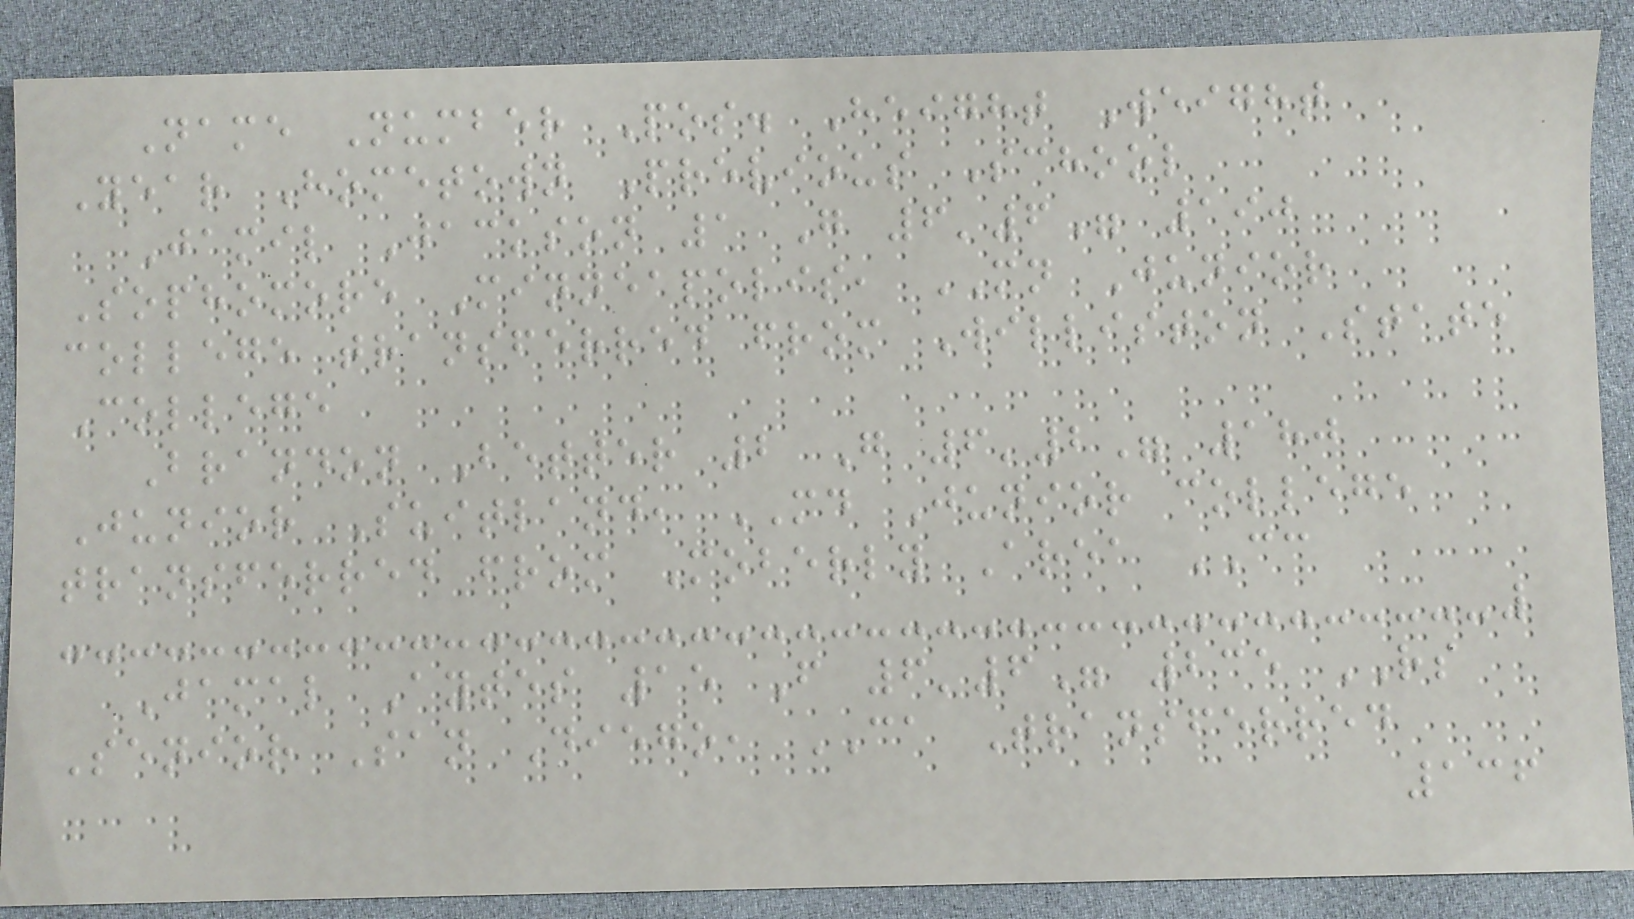Name Number Pos. Height Weight
Year Hometown Previous School
Jamil Jackson 1 G 6'6" 190
Sophomore Minneapolis, MN Junior
college transferred from Williston State
College
Brandon Better 2 G 6'2" 180
Junior Suitland, MD Junior college
transferred from Moberly Area CC
Jamal Aytes 15 F 6'6" 235 RS
Senior San Diego, CA Transferred
136
